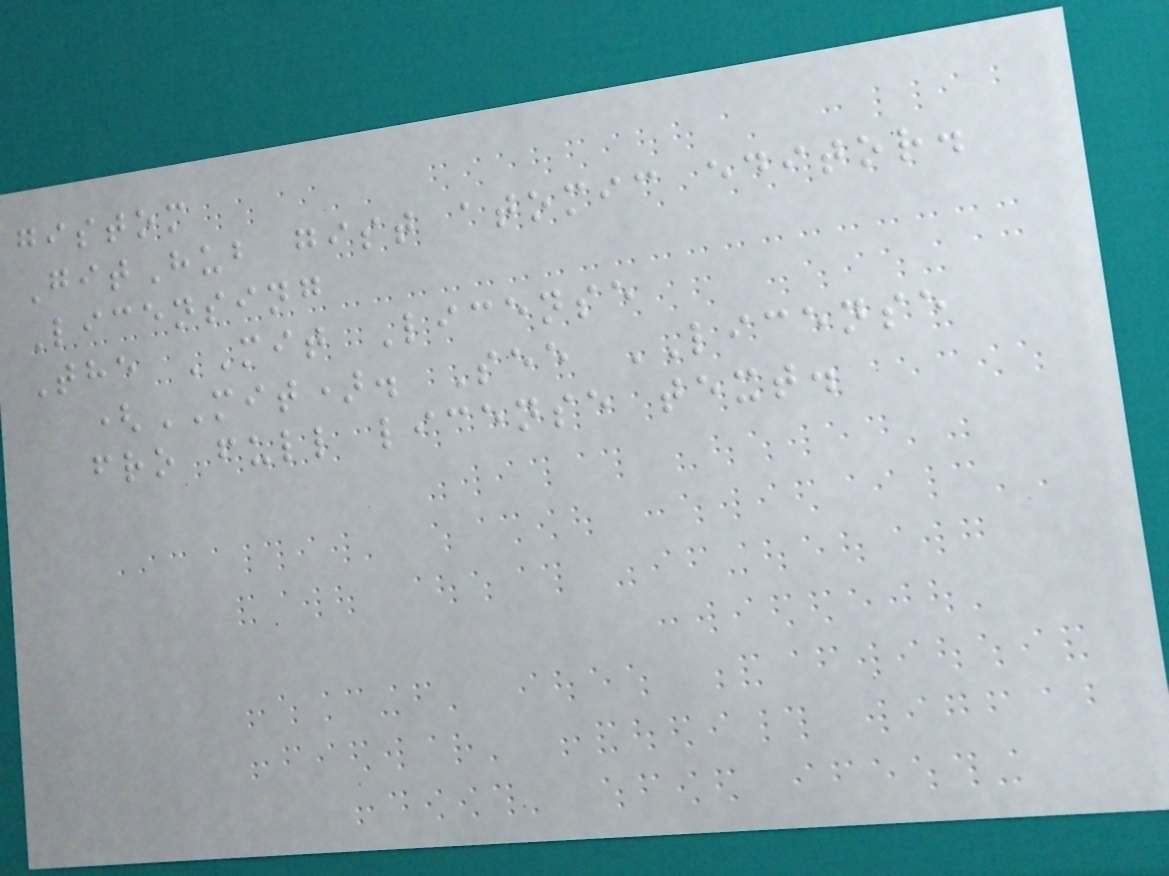gistom
GitHub gist atomic editor.
Licensing
The MIT License
(MIT). See LICENSE
fro full license text.
